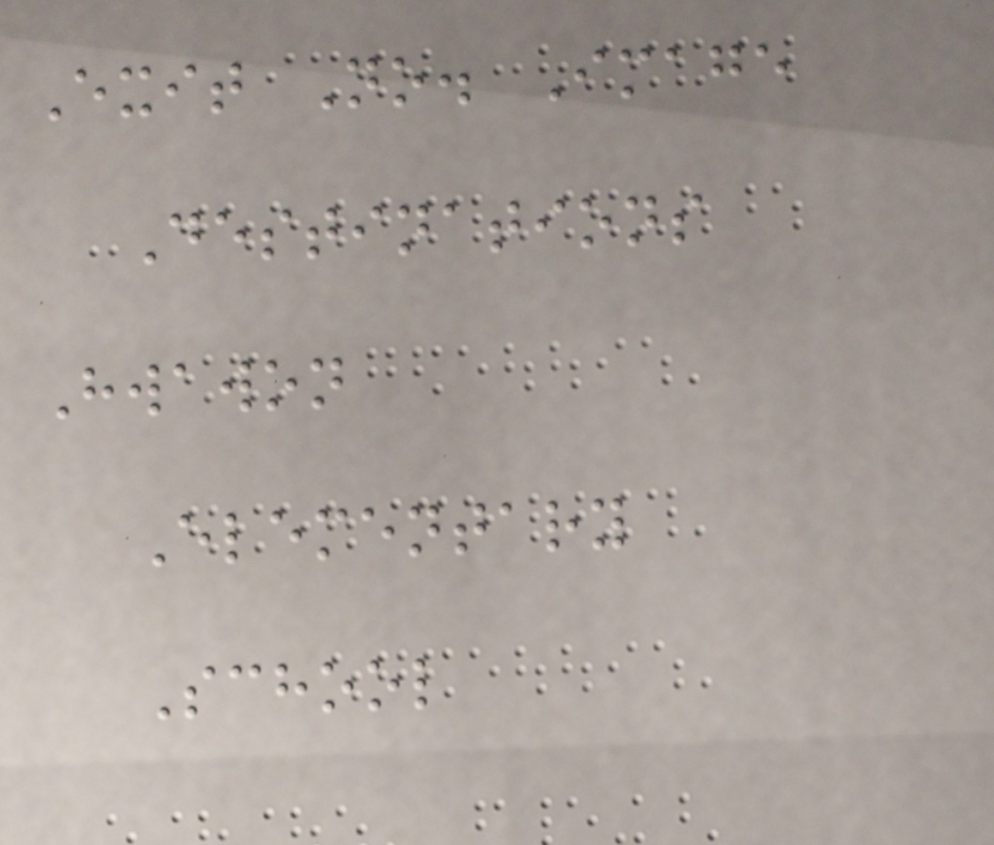Exit No. Image
Destinations
Hwawon
Elementary
School
